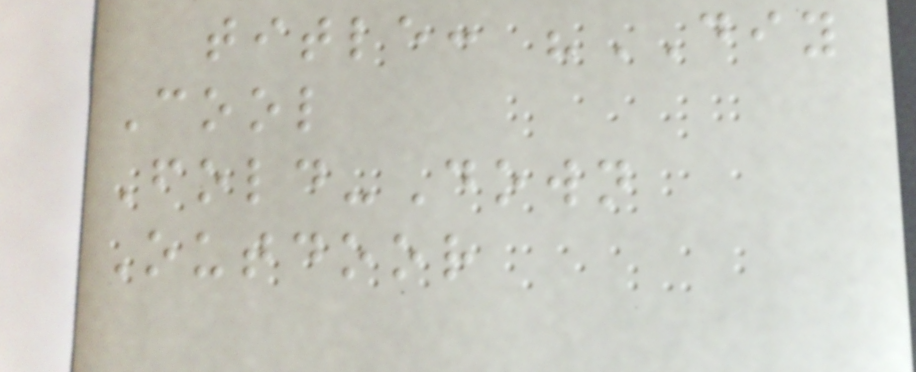title: "DIY
Cool
Fold-Down
Outdoor
